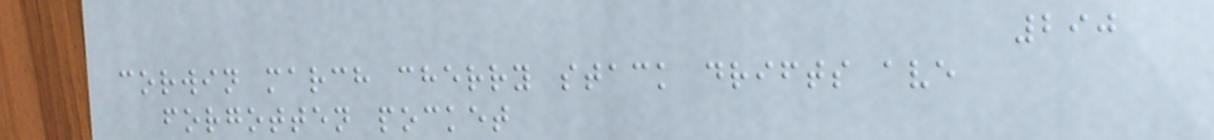290
corwin march cherry stack drifts ave
forgotten pocket
